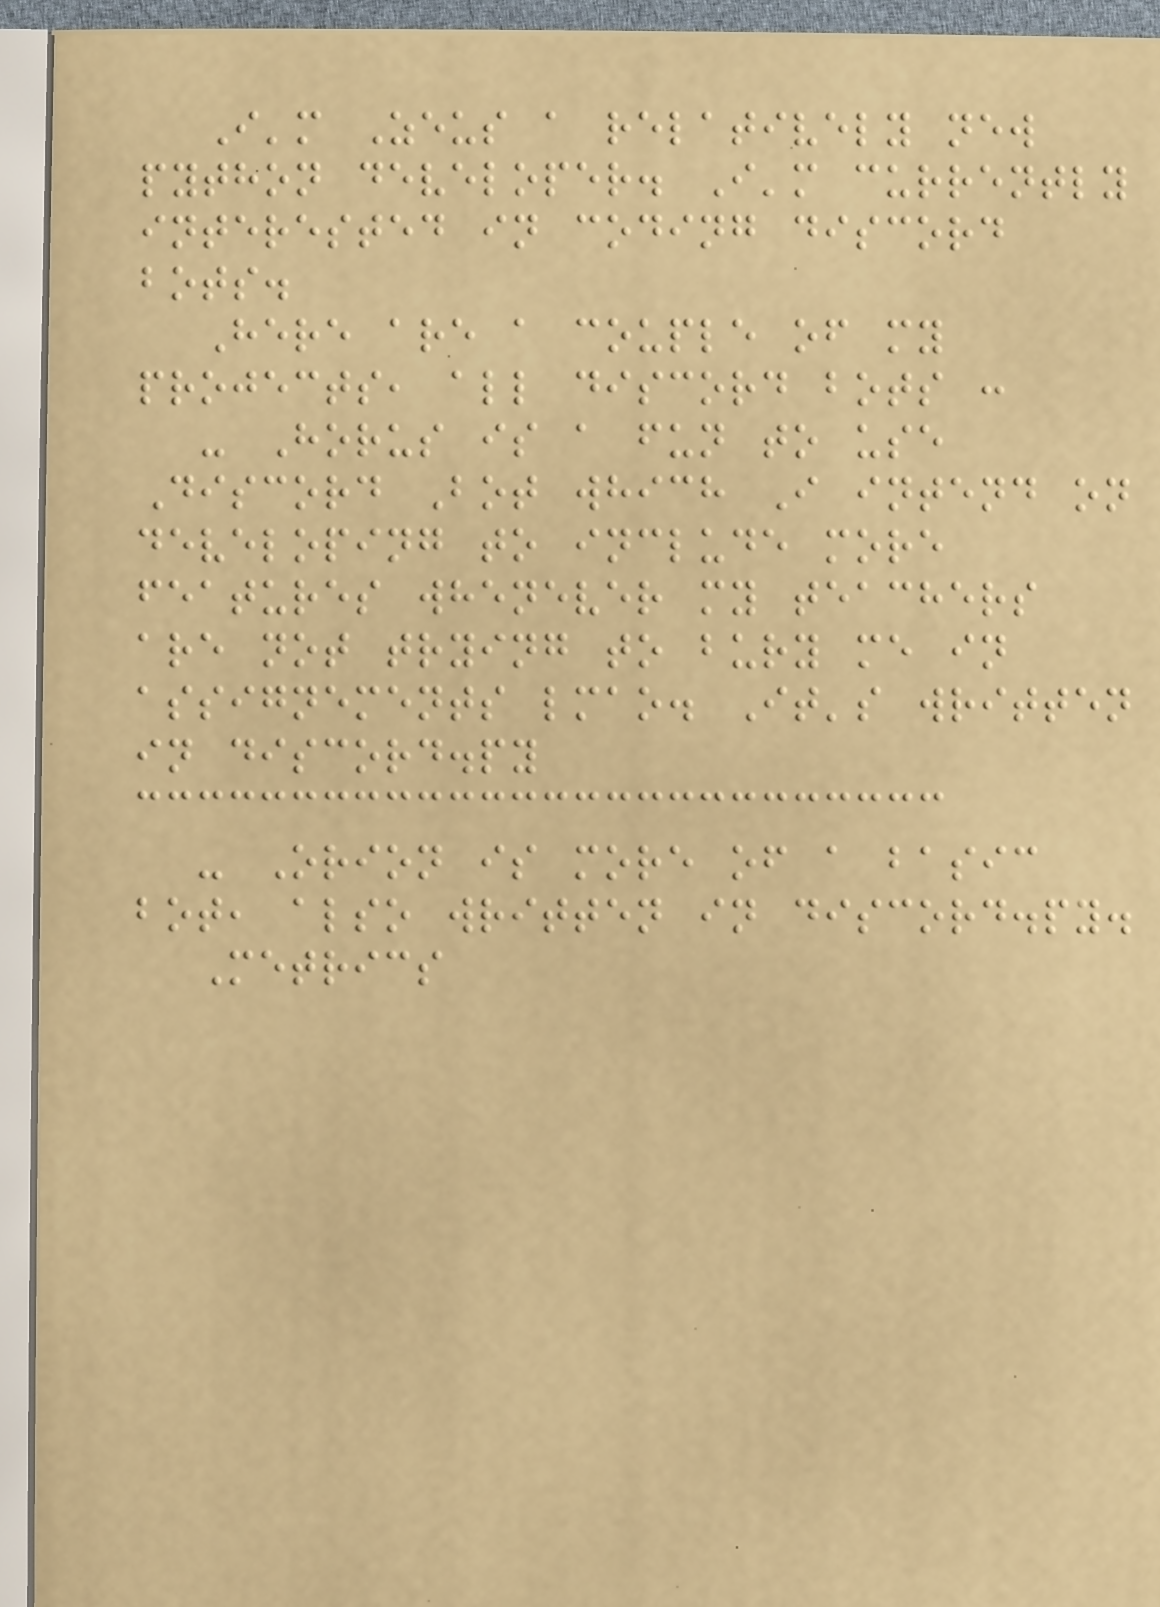I'm Zeus a relatively new
python developer. I'm currently
interested in coding discord
bots.
Here are a couple of my
projects, all discord bots :
- Horus is a fun to use
Discord Bot which I intend on
developing to include more
features whenever my teachers
are not trying to bury me in
assignements lmao. It's written
in discord.py
- Orion is more of a basic
bot, also written in discord.py.
Metrics
